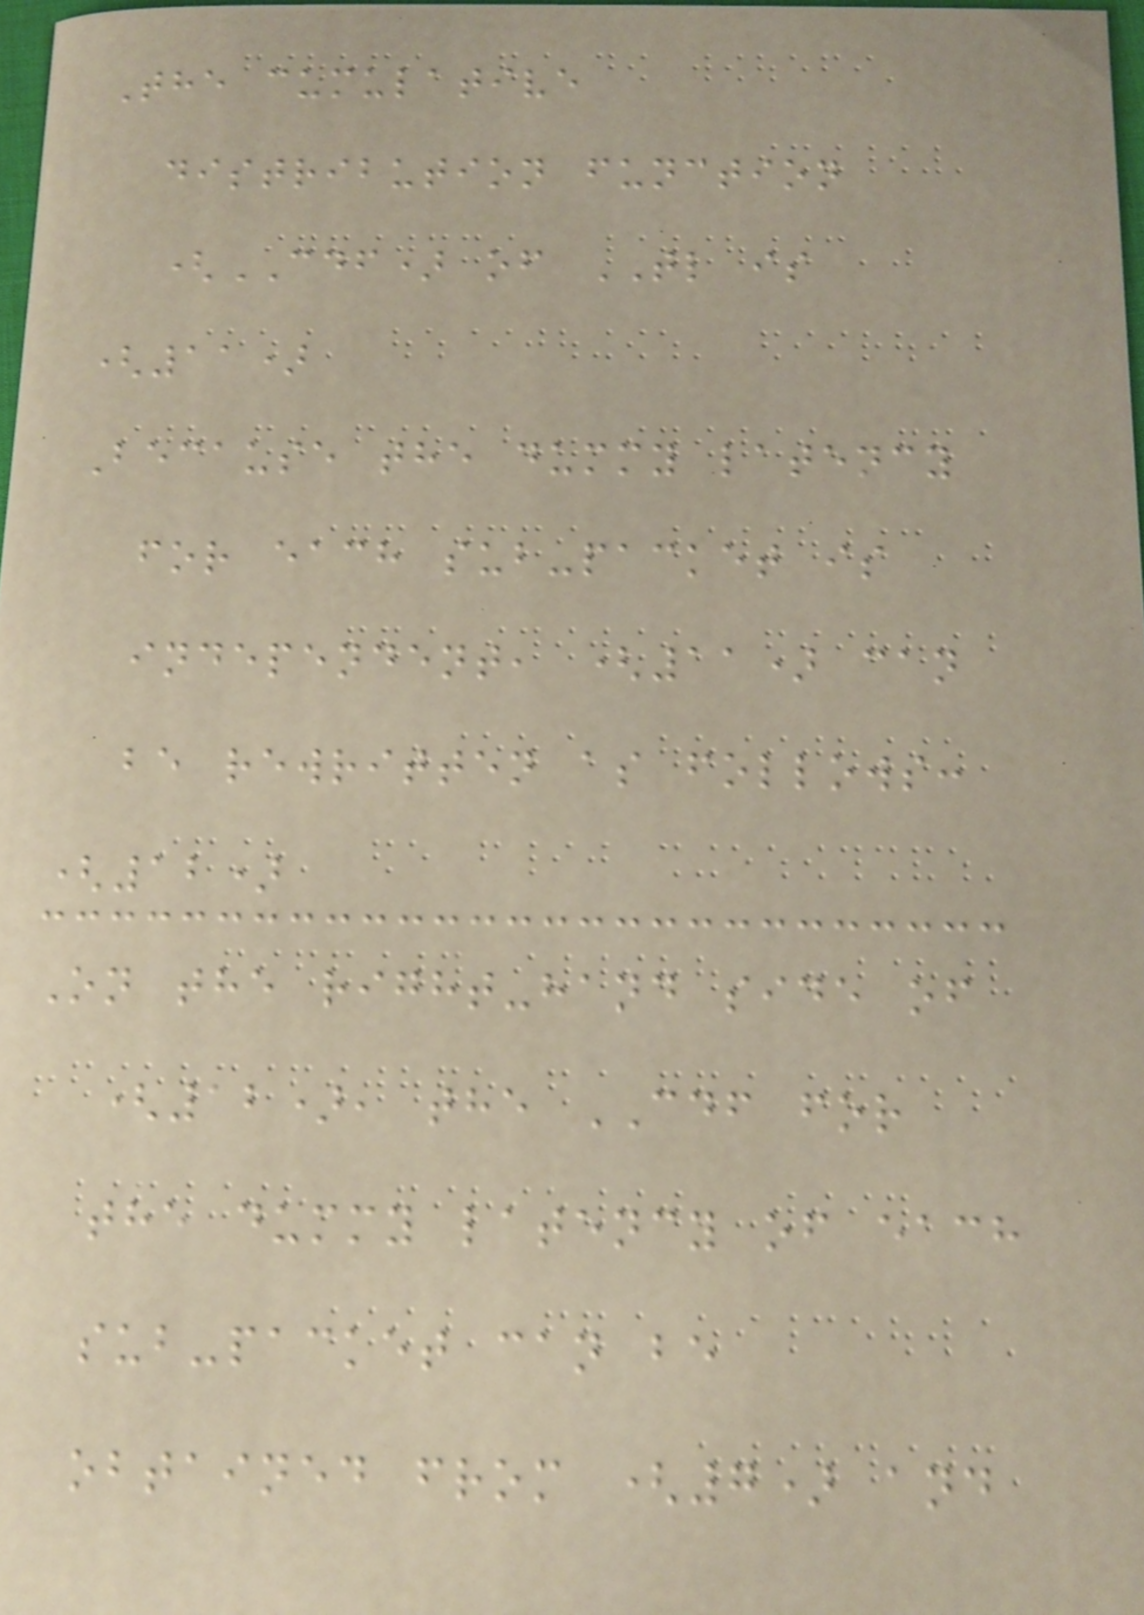The cumulative
distribution function
(CDF) of TL is
(11)
Because the dummy latency
for each sub-packet is
independent, (11) can
be rewritten as follows:
(12)
On the right-hand side of
(12), the CDF for
the dummy latency of each
sub-packet can be
obtained from (7) and
